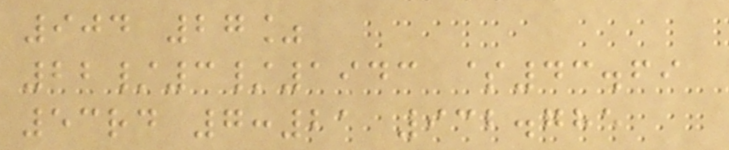904 27%
22/3/1943 $43.69
53rd 7:21 932.785
